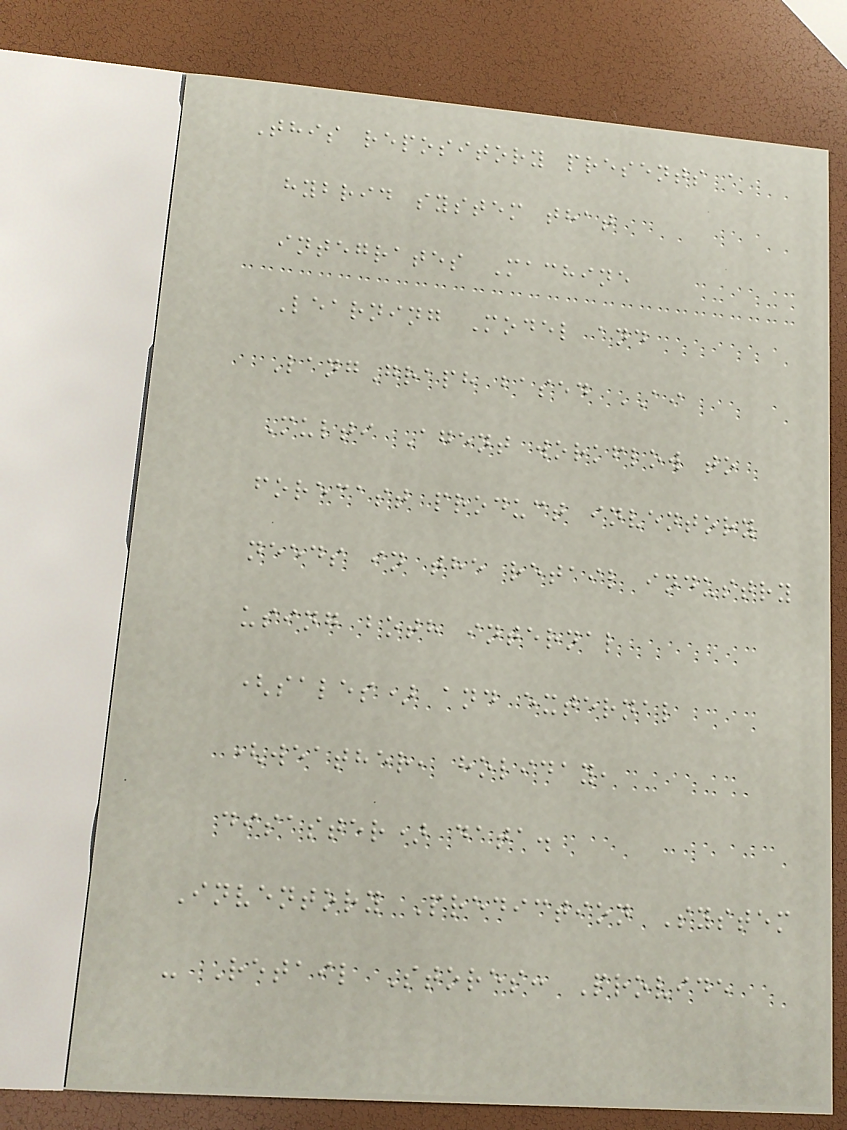This repository presents a
hybrid system that
integrates Machine
Learning Model and
LangGraph based AI
Multi Agent workflow to
forecast product inventory
needs in the retail industry
using both internal
(sales) and external
(weather, holiday,
disaster) data.
Inventory Prediction System
- Retail Stores: Provide
